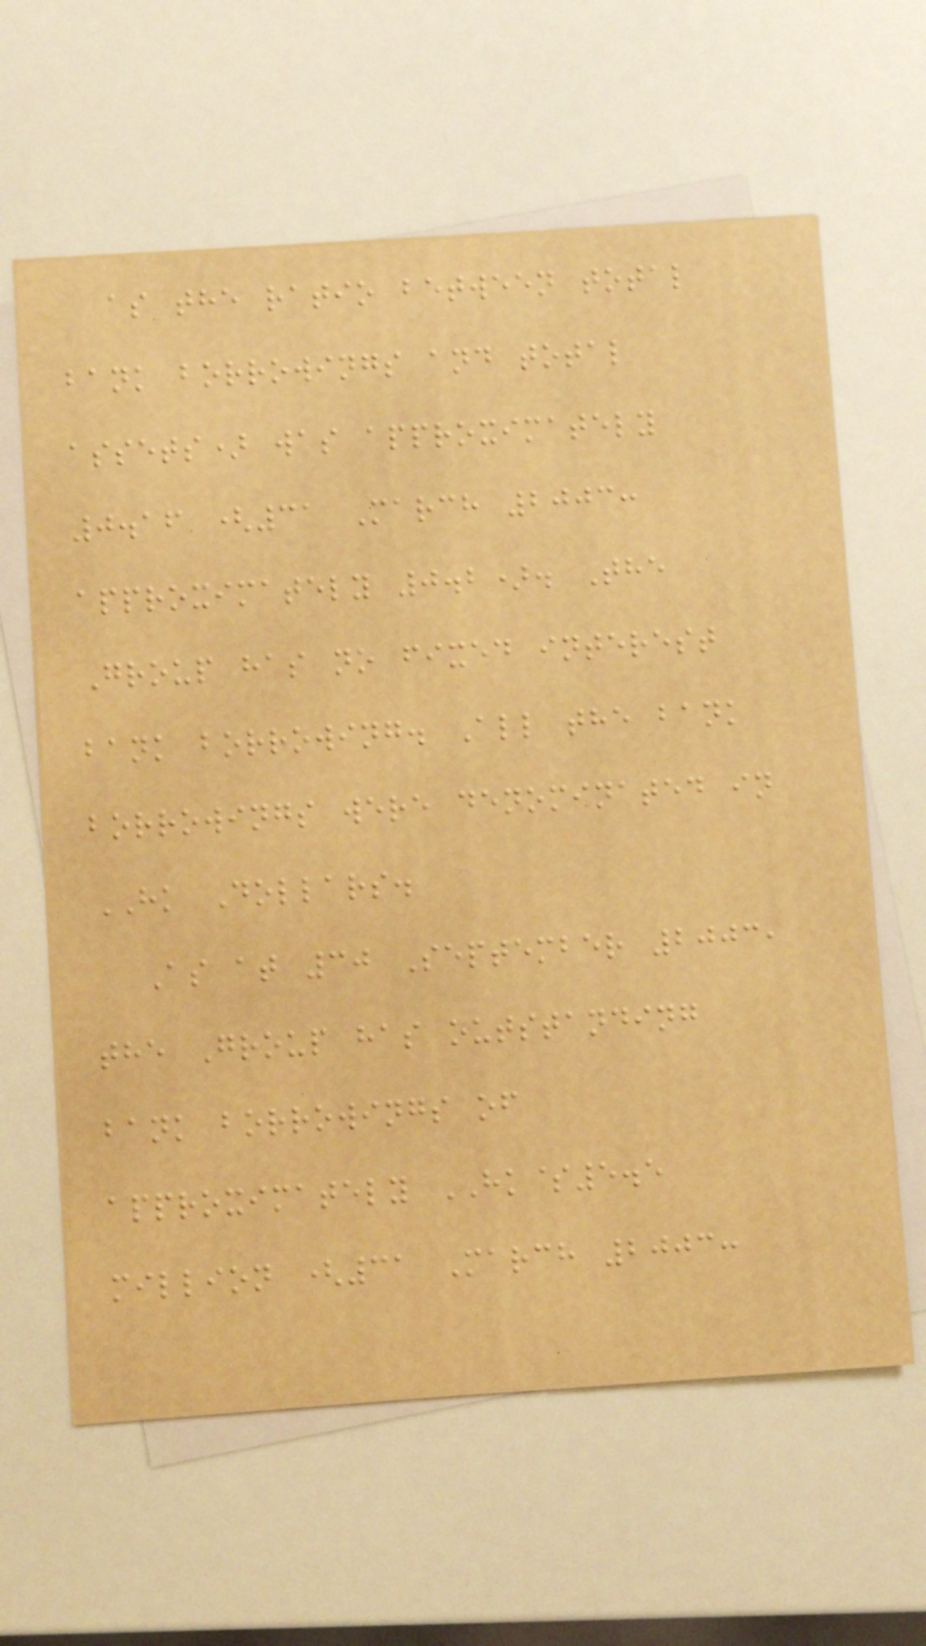as the ratio between total
bank borrowings and total
assets) was approximately
0.16 (31 March 2003:
approximately 0.2). The
Group has no fixed interest
bank borrowing. All the bank
borrowings were denominated in
HK Dollars.
As at 30 September 2003,
the Group has outstanding
bank borrowings of
approximately HK$5.5
million (31 March 2003:
